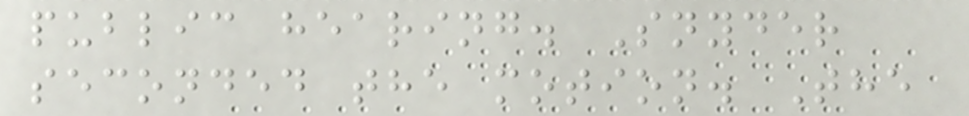public hearing. Snyder
seconded the motion. The
